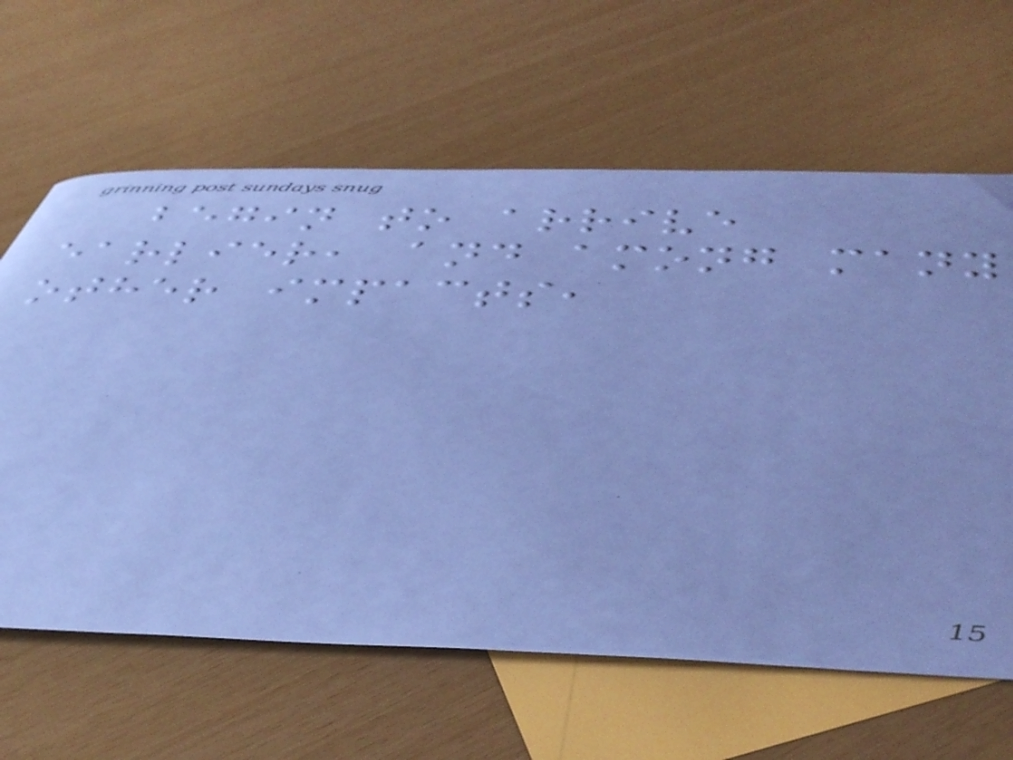begin to arrive
earlier, and among many
other impacts,
